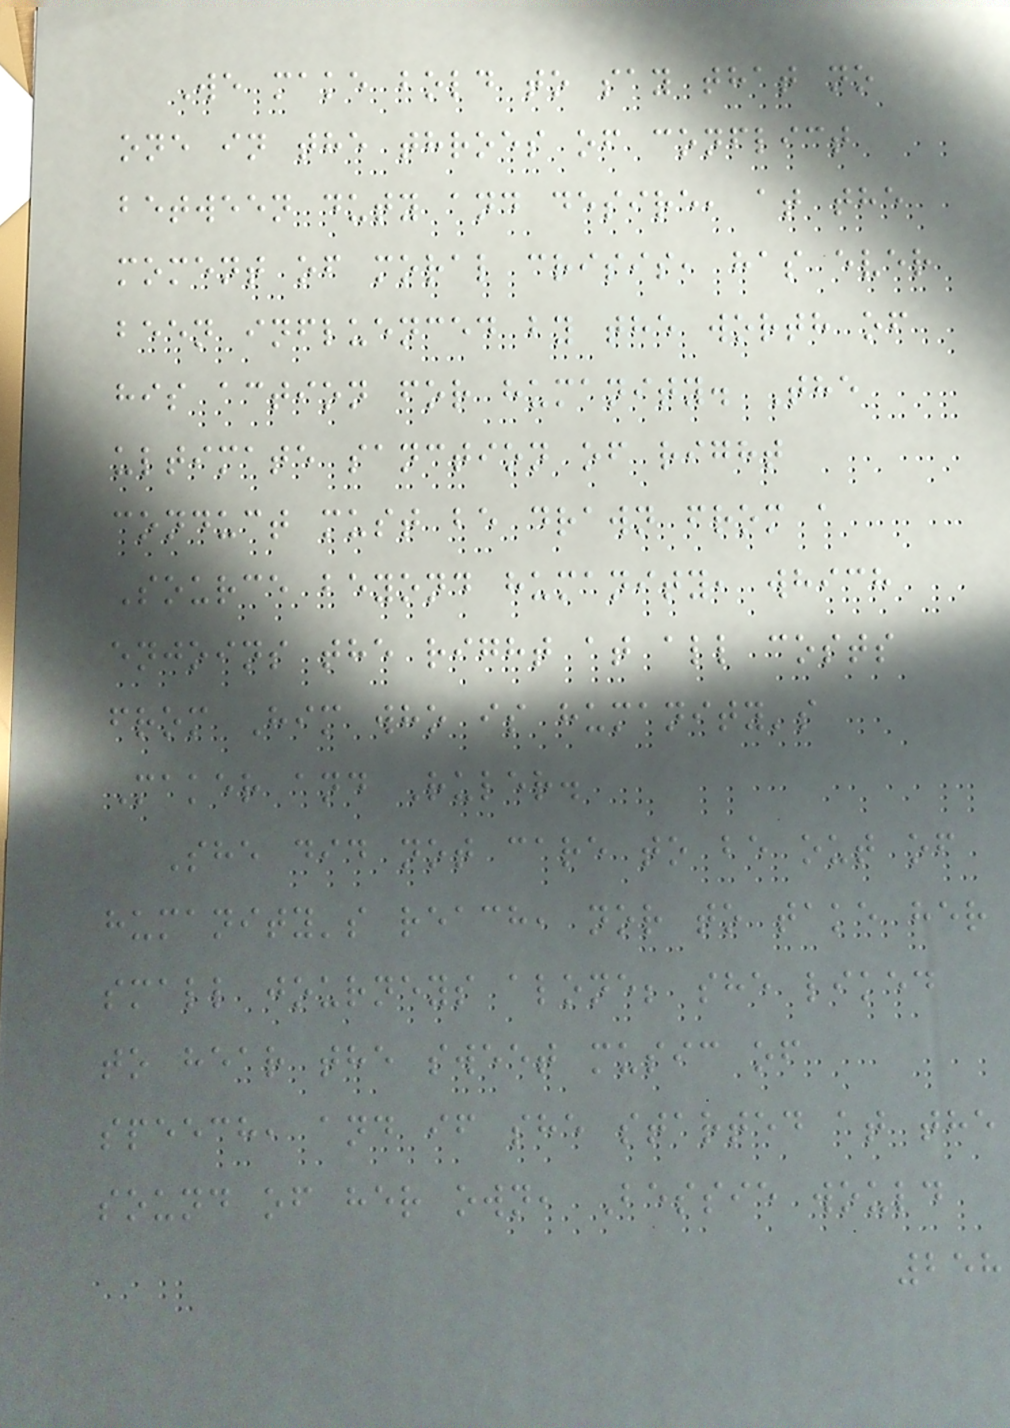We make bold to say that no
one in the throes of conflict
between duty and desire, at the
moment of moral crisis, has ever
been influenced by the worth of
his action for humanity. The
ultimate sanction of right
conduct must be drawn from a
Source beyond humanity, which
enjoins the right at all costs
from Him who is humanity's
Maker and Ruler.
She did not care to be out of
humanity's reach, nor to take her
small journeys alone; she liked
to hear the sweet music of
speech, and if she started at the
sound of her own, Bessie would
258
